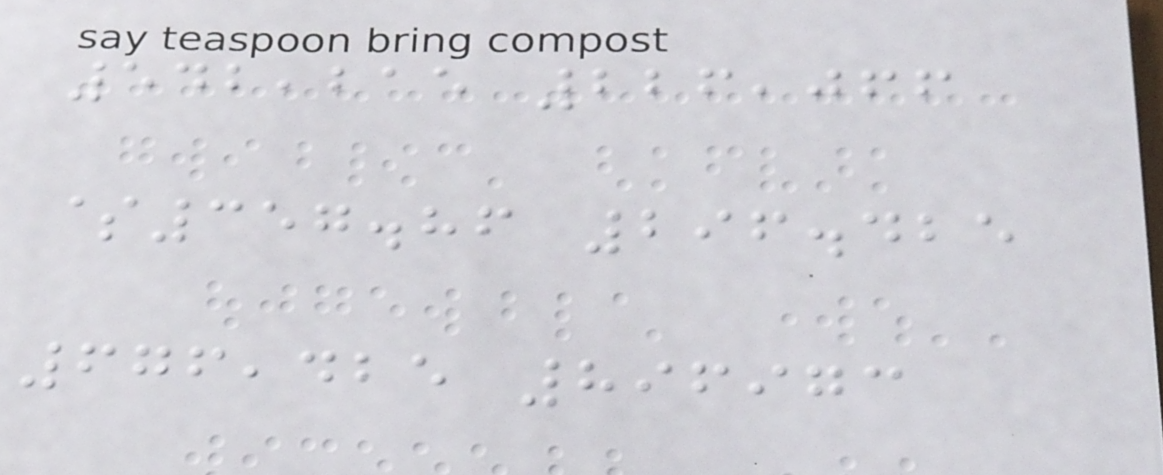542,215 226,066
$357.86 296.425
676,425 896973
